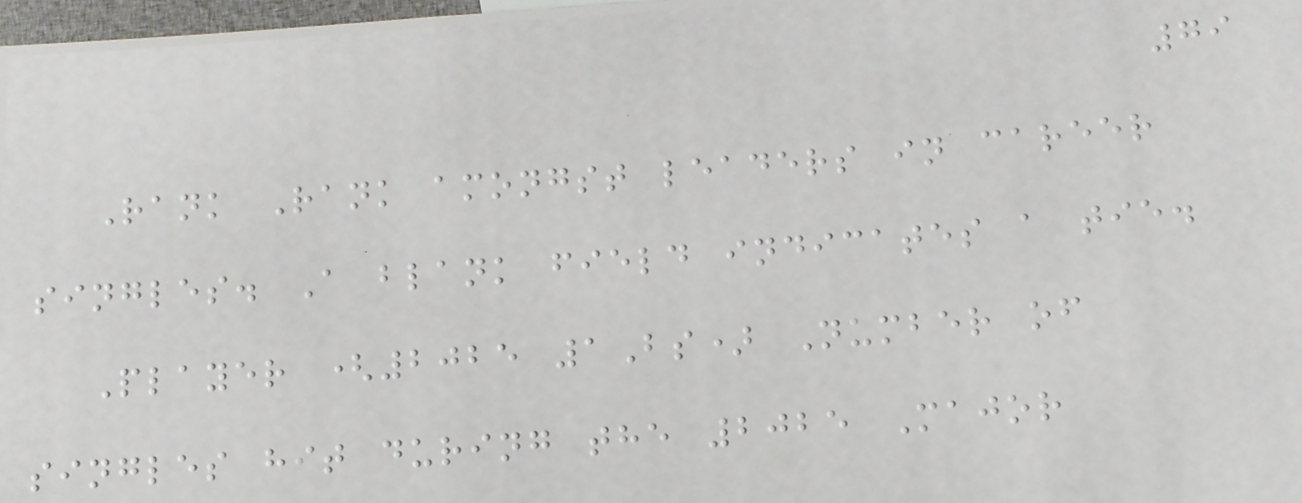79
Rank Rank amongst leaders in career
singles. A blank field indicates a tie.
Player (2025 1Bs) Number of
singles hit during the 2025 Major
